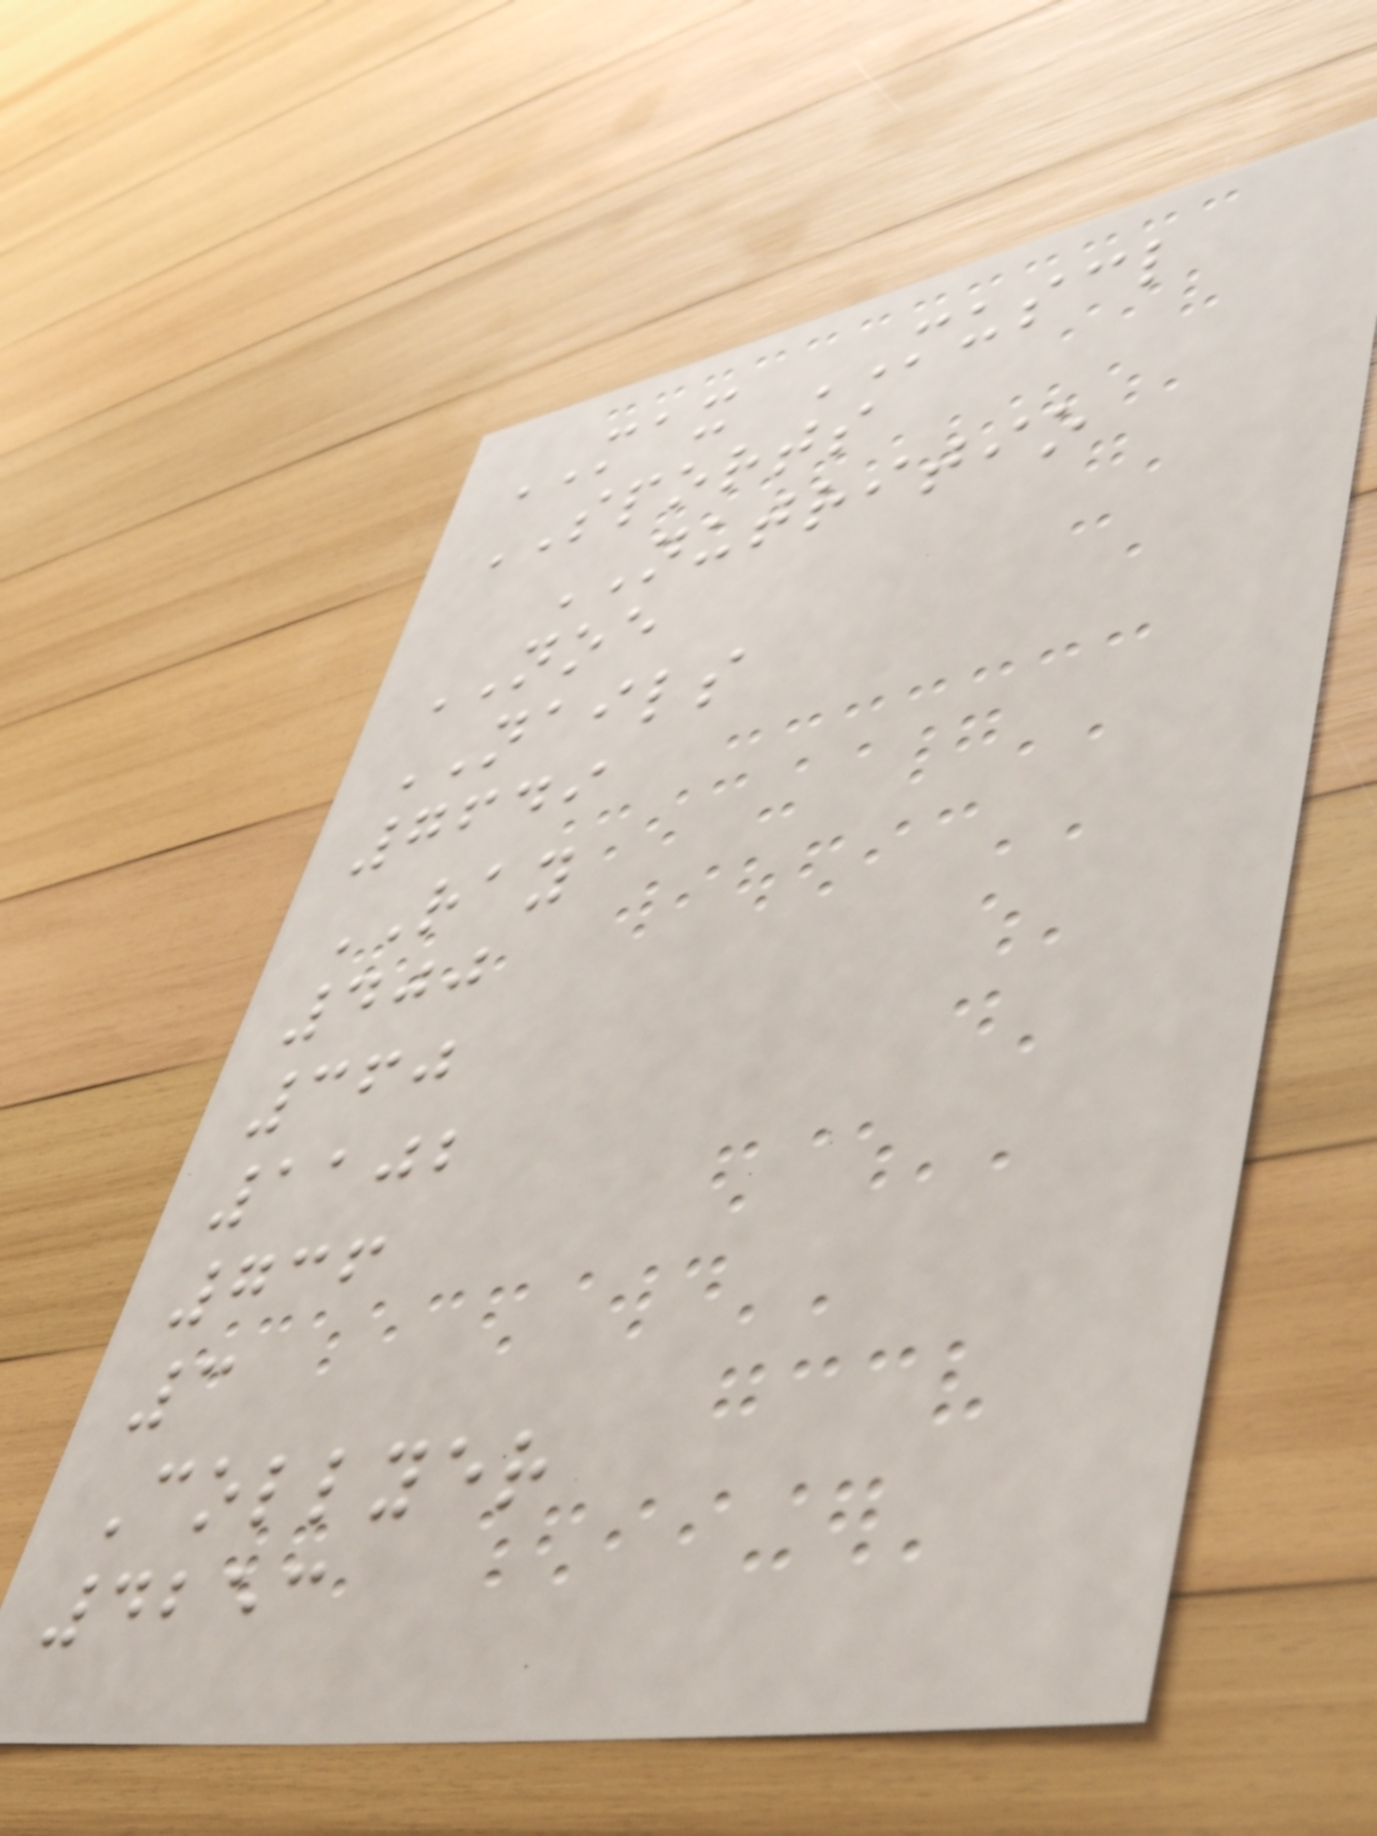MAX MUSCL
SPORTS
NUTRITIO
NOE
NAILS
7649
RAY
400
360
1102
736
3
Collyer
4253
